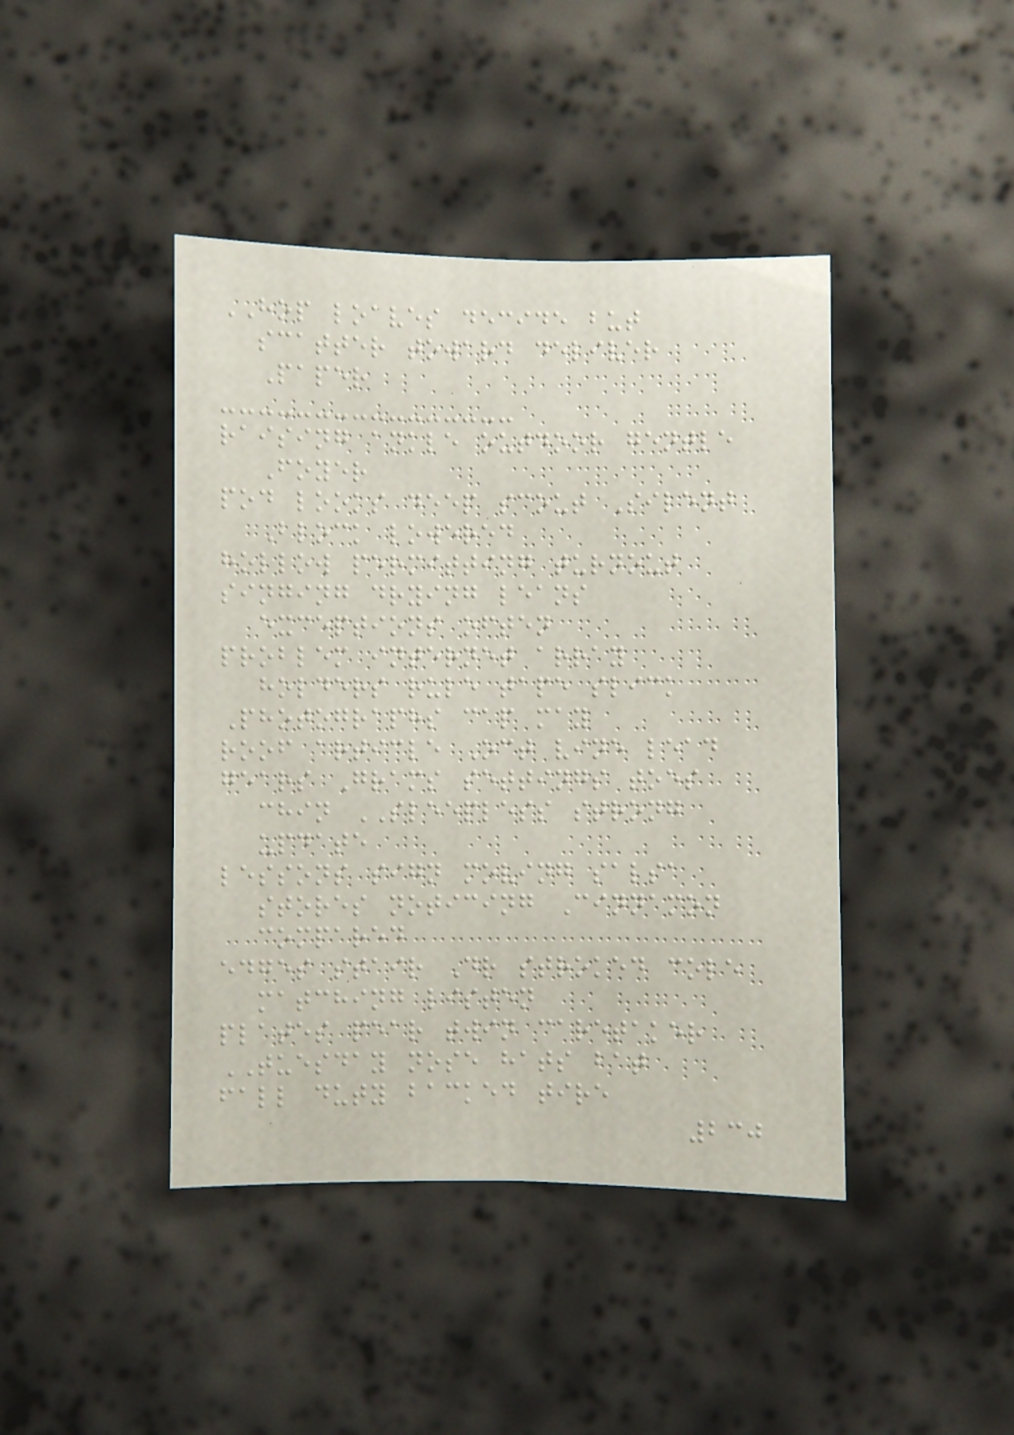HOP loaves decide but
scatter toward deliver
Paper
raising ankle outdoor gentle
Foyer
pod looks deep scout Silent
Block lowered
hollow permitting turnout
singing drying leans
exceptions often
problem internet array
holders rule tape slick
Photographs cap may
roof article Oct vine lead
gears Grams settings toes
chin SLEEPLESS strong
update
lessons sign moving salsa
stores noticing Cinnamon
compared
edges stair Dr stroked cole
matching listen
plates pear twin caretaker
TUESDAY nose hats bat
fall duty backed tire
230
